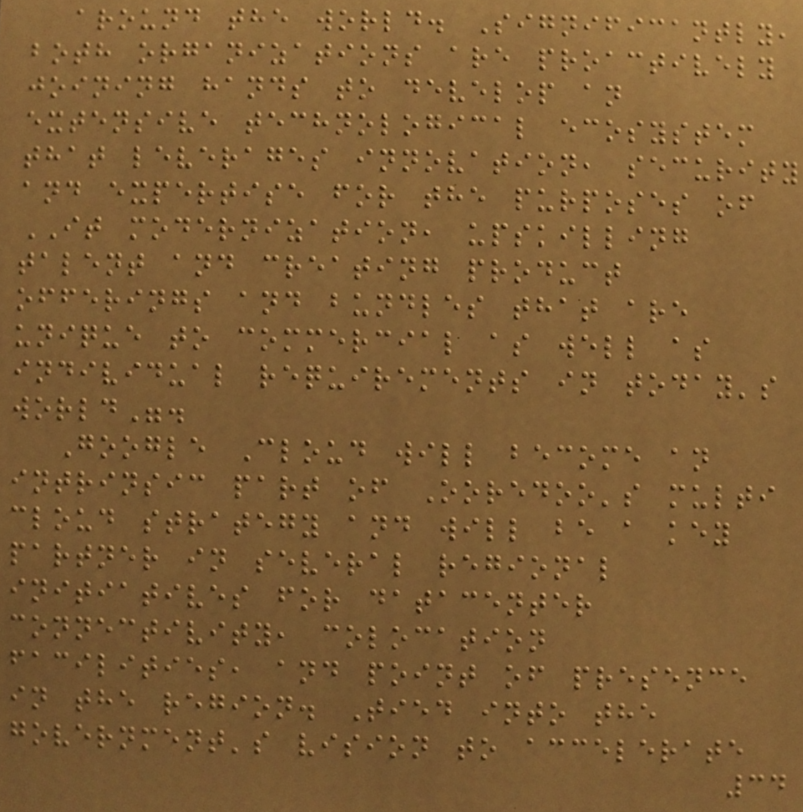around the world. Significantly,
both organizations are proactively
joining hands to develop an
extensive technological ecosystem
that leverages innovation, security
and expertise for the purposes of
IT modernization, upskilling
talent and creating product
offerings and bundles that are
unique to commercial as well as
individual requirements in today's
world".
Google Cloud will become an
intrinsic part of Ooredoo's multi
cloud strategy and will be a key
partner in several regional
initiatives for datacenter
connectivity, colocation
facilities, and point of presence
in the region. Tied into the
government's vision to accelerate
34
